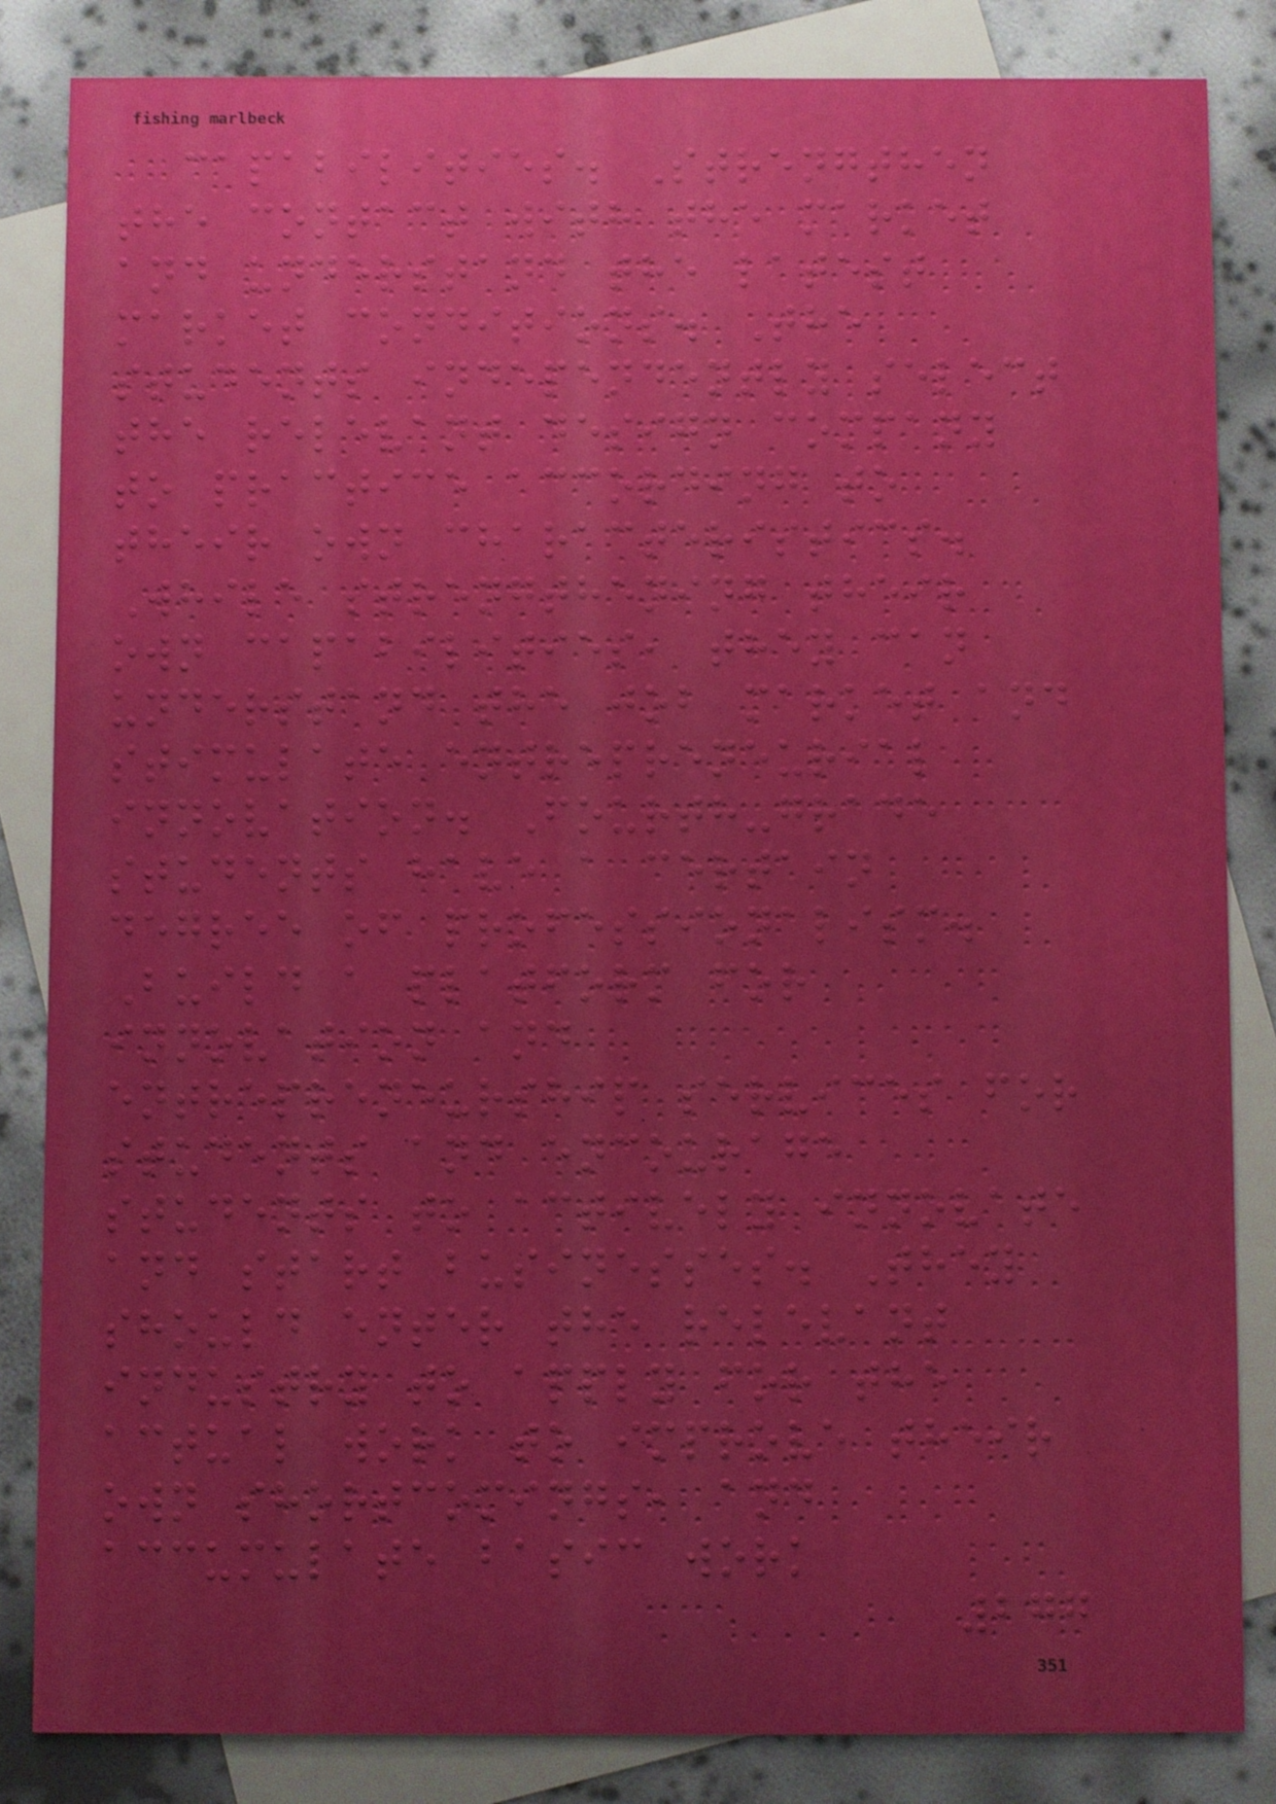capabilities. Strengthen
the contact with the market
and understand the latest
market conditions. The
students independently select
the relevant design company
to practice according to
their own characteristics.
While strengthening their
own capabilities, they can
understand the job market and
stimulate entrepreneurial
innovation. Fourth-grade
students have a certain
degree of professionalism.
Build a platform for
innovation and
entrepreneurship services for
students and encourage
students to actively innovate
and start businesses. They
should enter the relevant
industry to apply for the
actual work to improve their
own shortcomings, and
accumulate basic work
277
